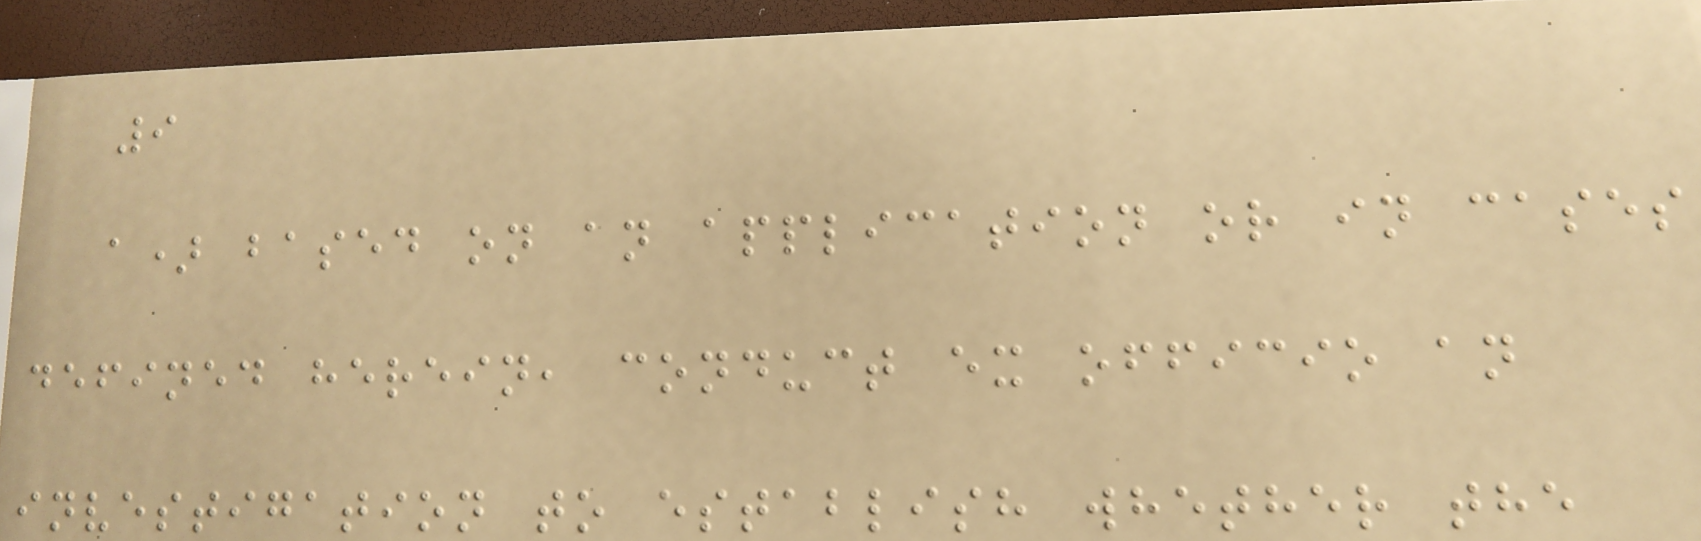9
a) based on an application or in cases
defined herein, conduct ex officio an
investigation to establish whether the
